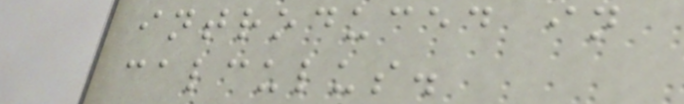introduced in
calculus.
